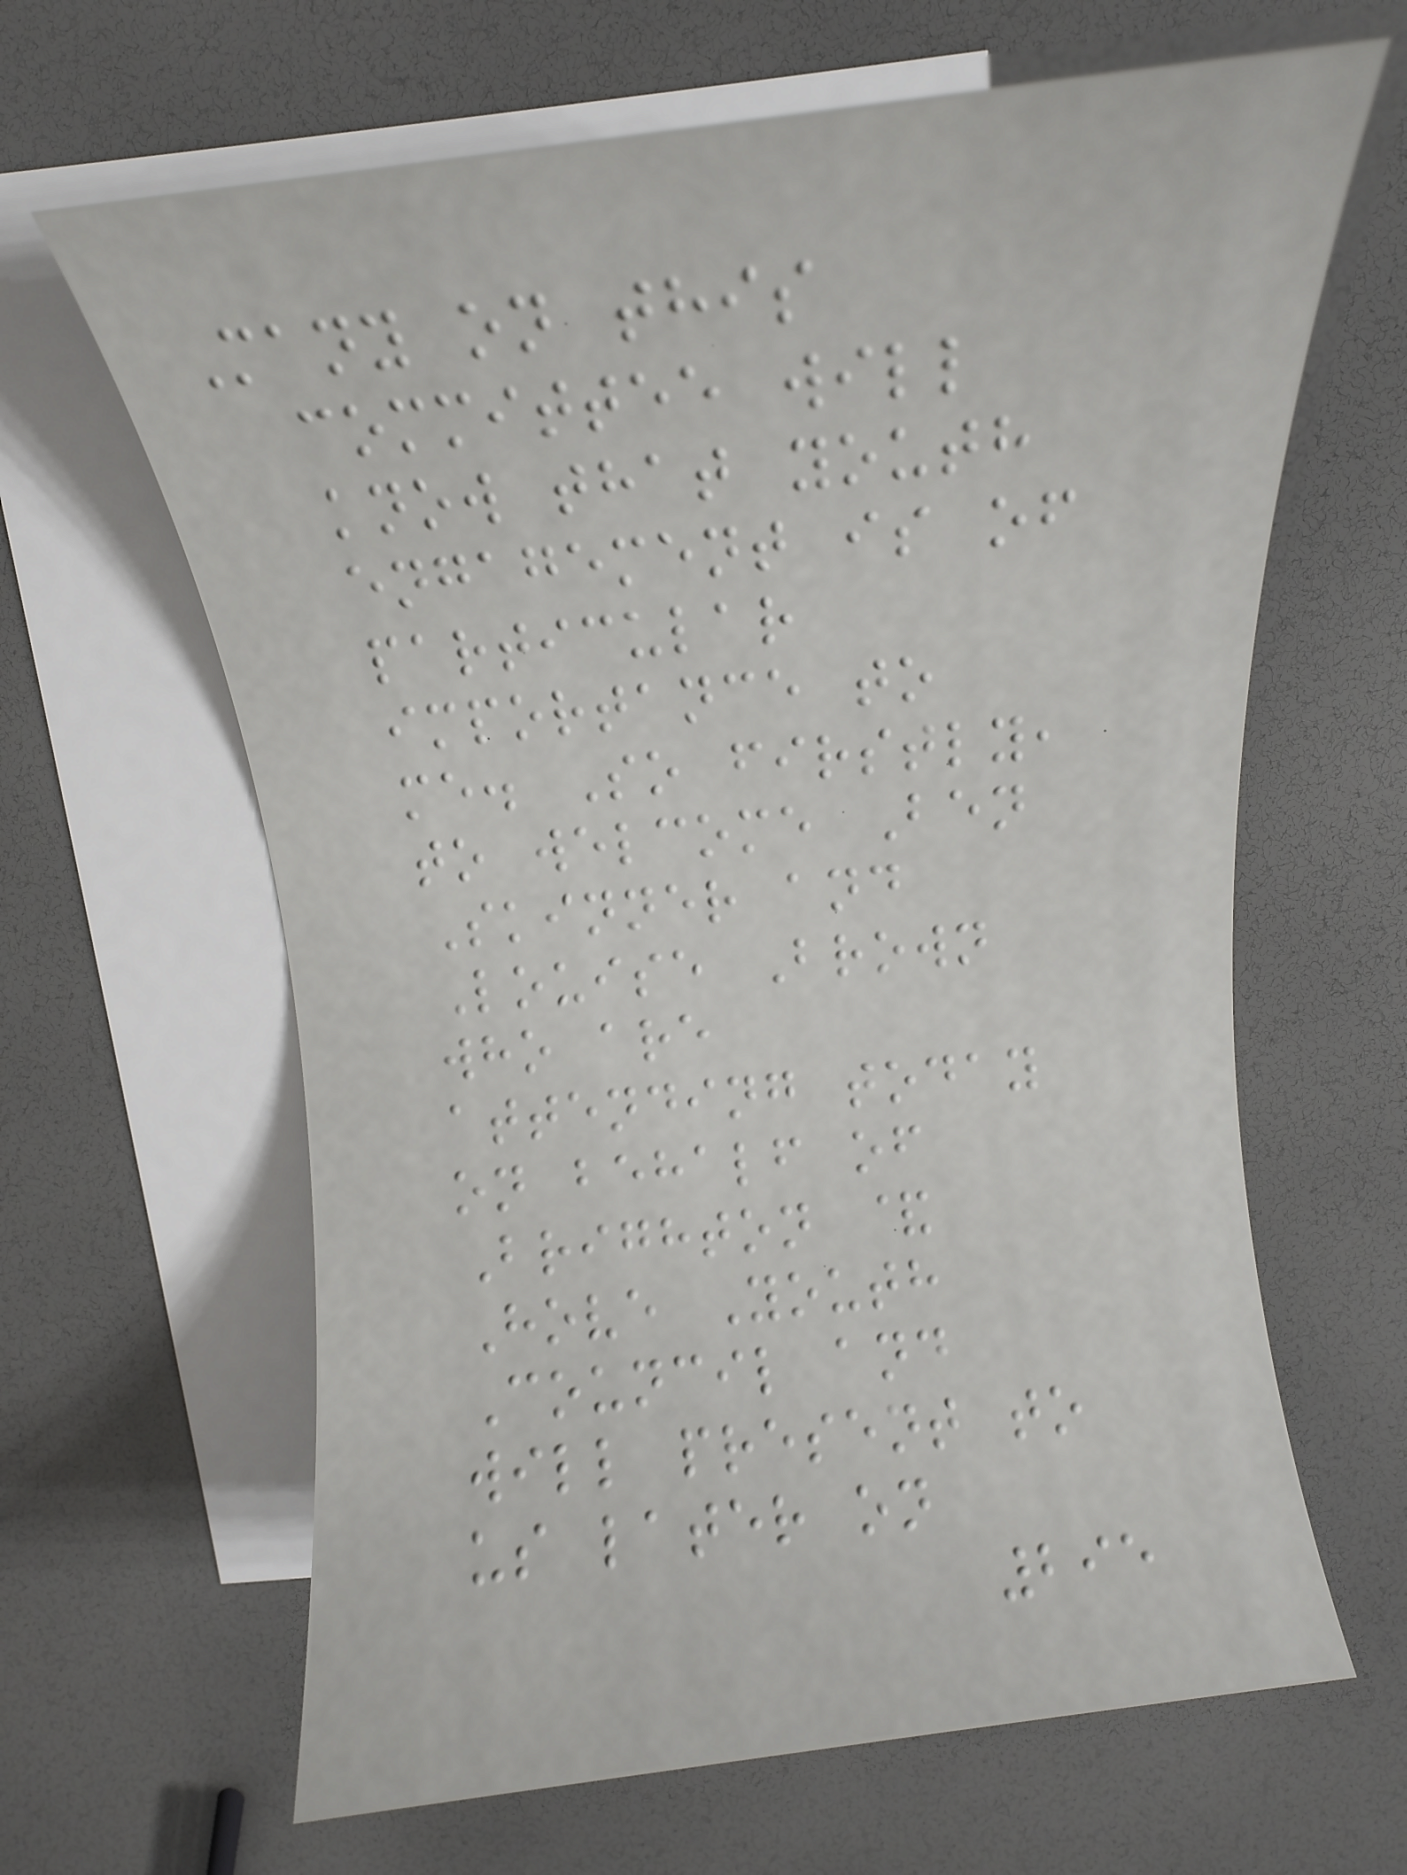Many on this
committee will
know that youth
engagement is of
particular
importance to
me. So firstly,
to welcome Ben
Skinner and
Louise Brown
who are
attending today
on behalf of
Brighton &
Hove Youth
Council and
will present to
us later on
295
